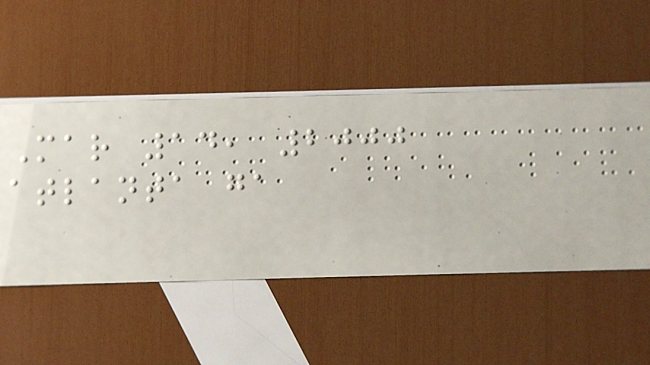Mar 14, 2000
atlanta ga
